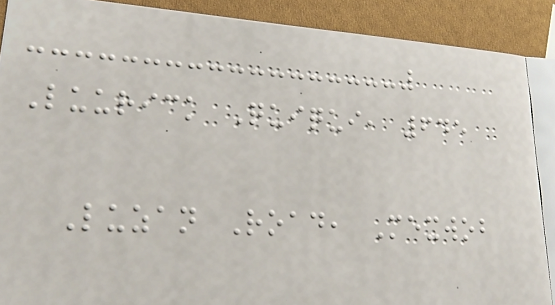Luurick Quiqui, 645
Luzan Road, Mexwob
